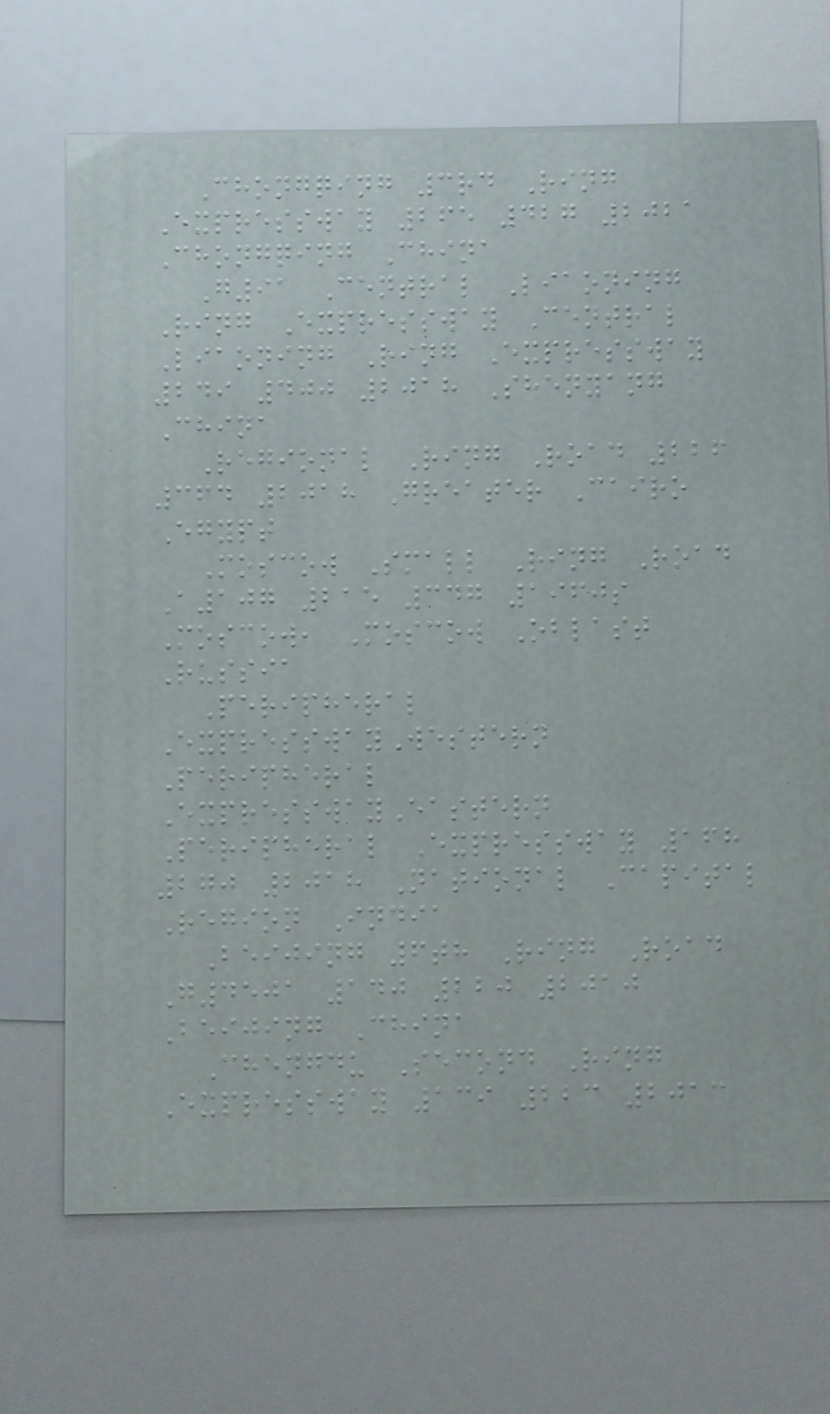Chongqing 3rd Ring
Expressway 265 427 2021
Chongqing China
G91 Central Liaoning
Ring Expressway Central
Liaoning Ring Expressway
249 400 2018 Shenyang
China
Regional Ring Road 226
364 2018 Greater Cairo
Egypt
Moscow Small Ring Road
A107 215 347 1960s
Moscow, Moscow Oblast
Russia
Peripheral
ExpresswayWestern
Peripheral
ExpresswayEastern
Peripheral Expressway 168
270 2018 National Capital
Region India
Beijing 6th Ring Road
G4501 140 220 2010
Beijing China
Chengdu Second Ring
Expressway 139 223 2013
